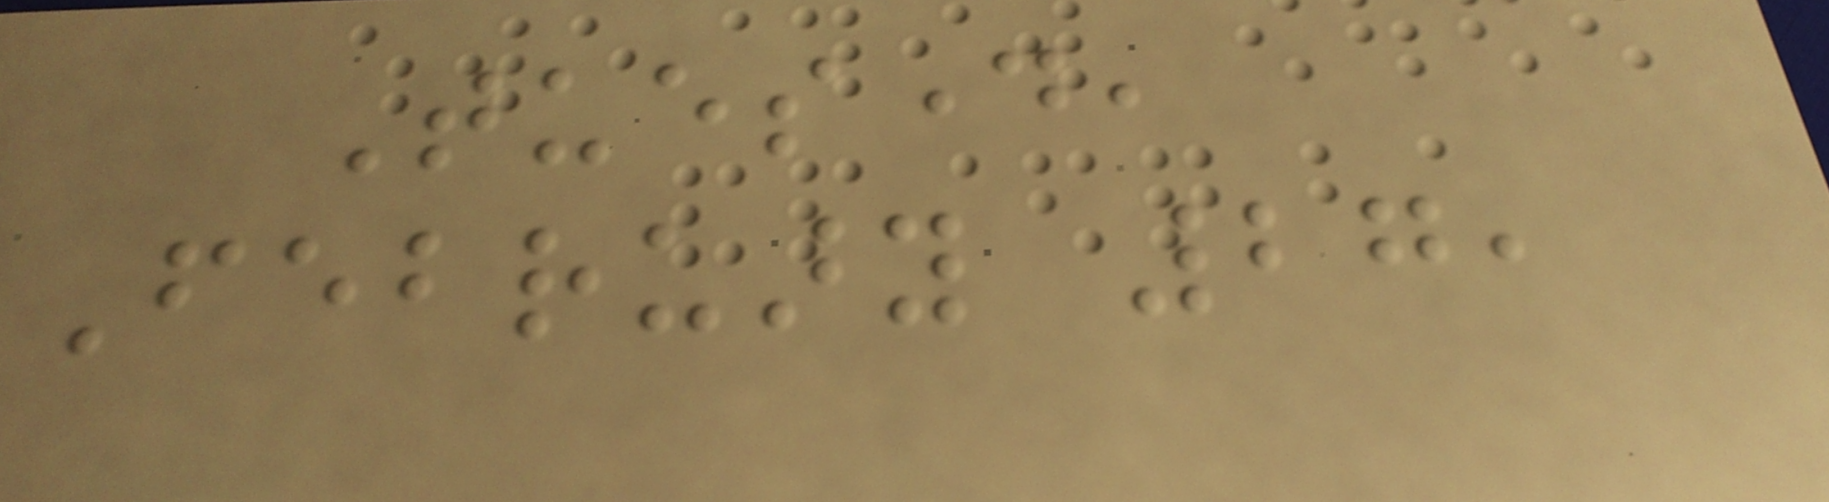Tuesday,
February 27,
